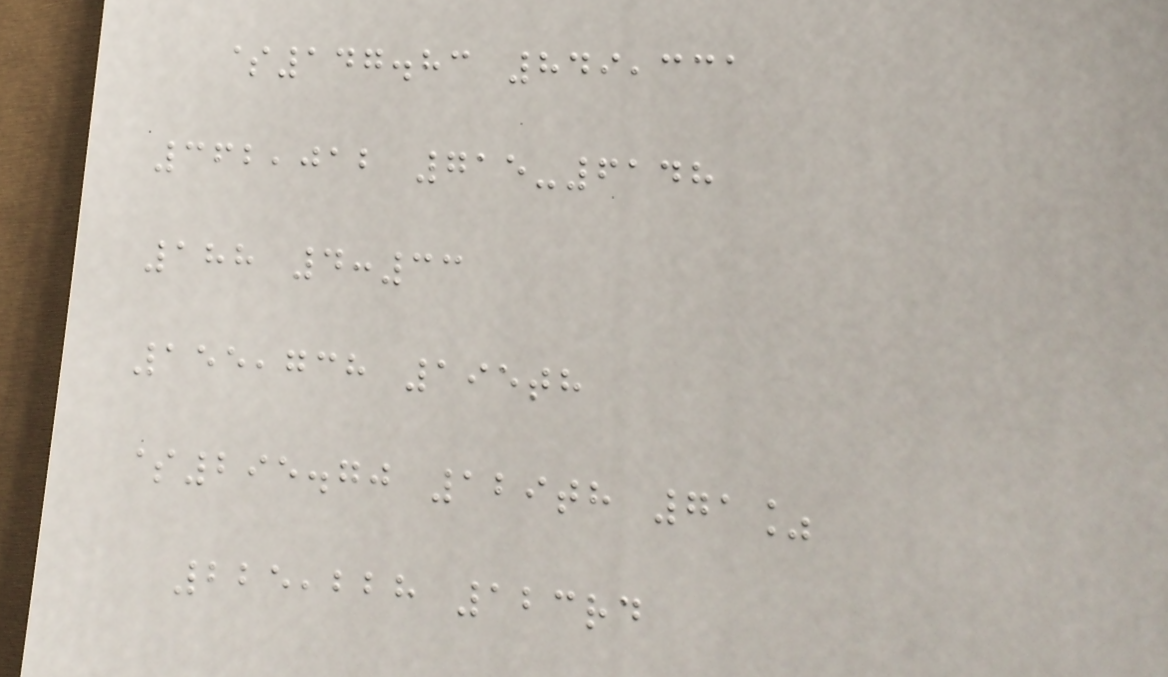$147.83 849,331
362,012 715-6148
188 4:33
155,738 195th
$295.70 129th 71%
225,228 123rd
